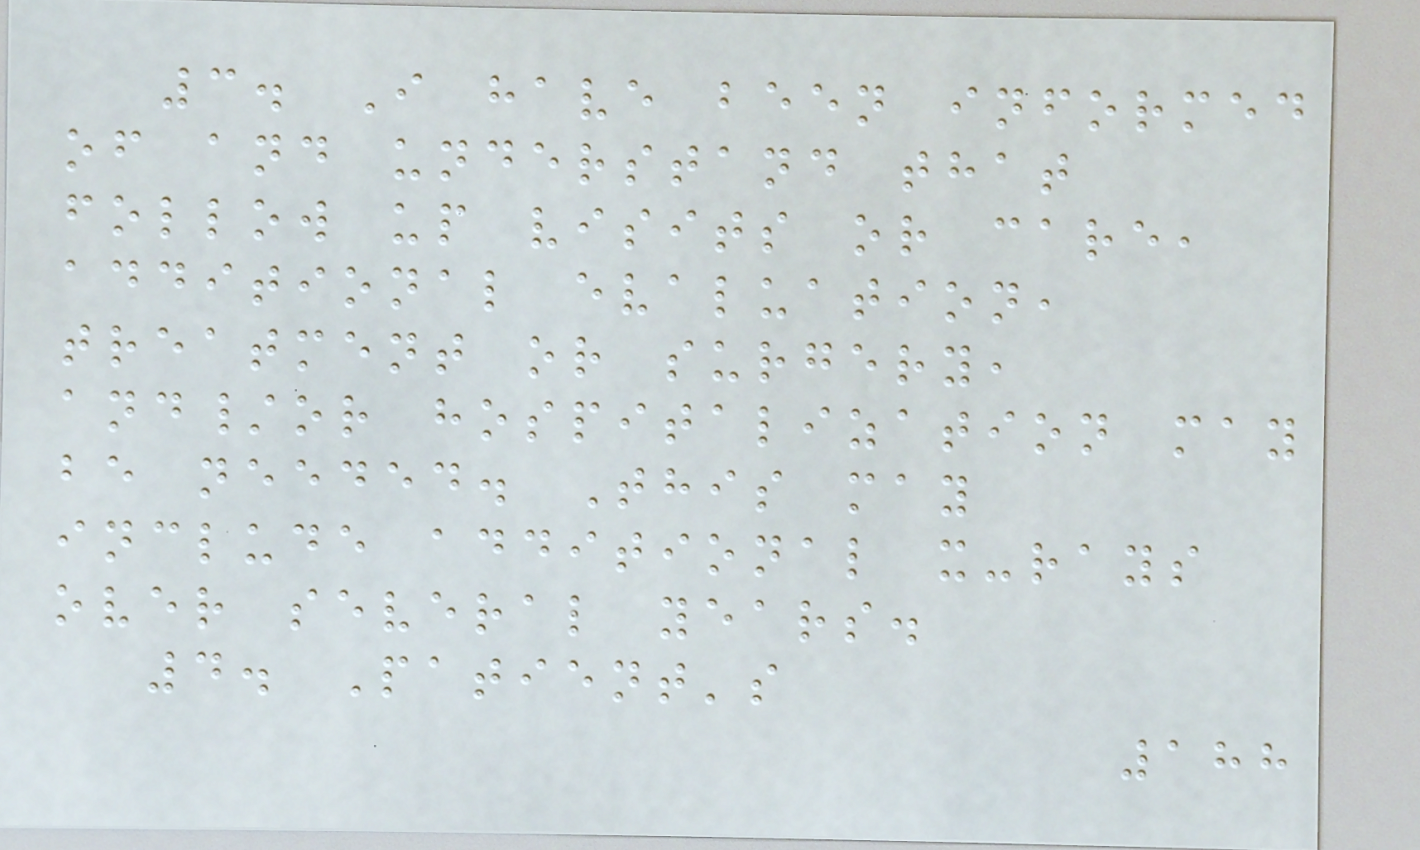3. I have been informed
of and understand that
follow up visits or care,
additional evaluation,
treatment or surgery,
and/or hospitalization may
be needed. This may
include additional x-rays
over several years.
4. Patient's
188
